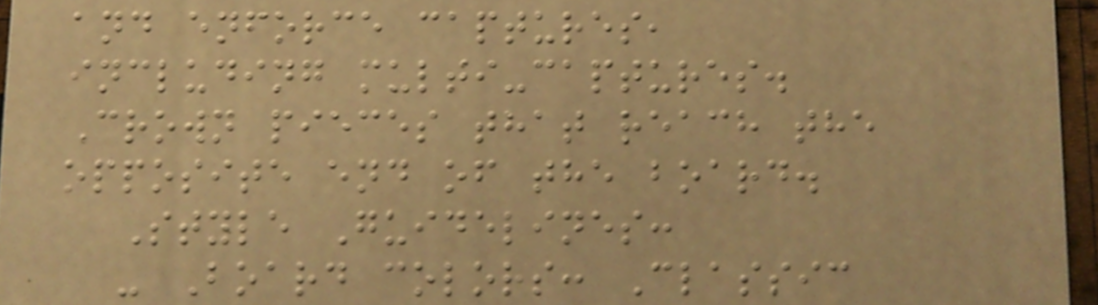and enforce captures,
including multi-captures.
Crown pieces that reach the
opposite end of the board.
Style Guidelines:
- Board colors: Classic
